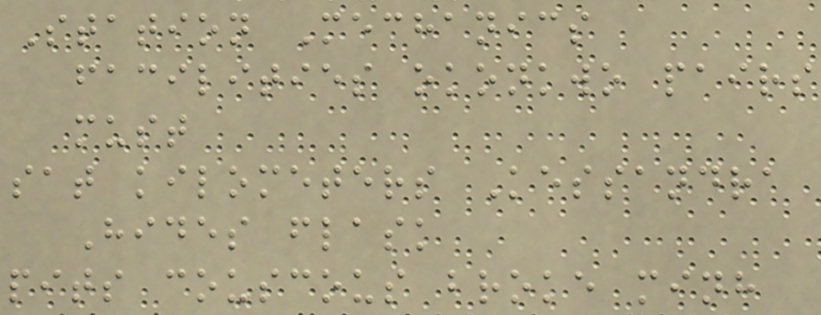Station Mechanics
facilities okonkwo pairs
must
sat kilometers Kessandra
Hides flask
pits couscous broke minh
